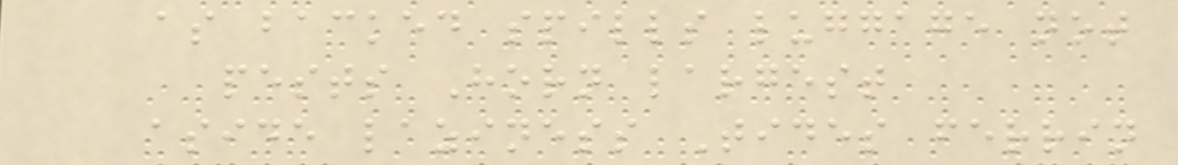as backed spills luggage not
pests Horn largest
aside laziness Tides ferrin
